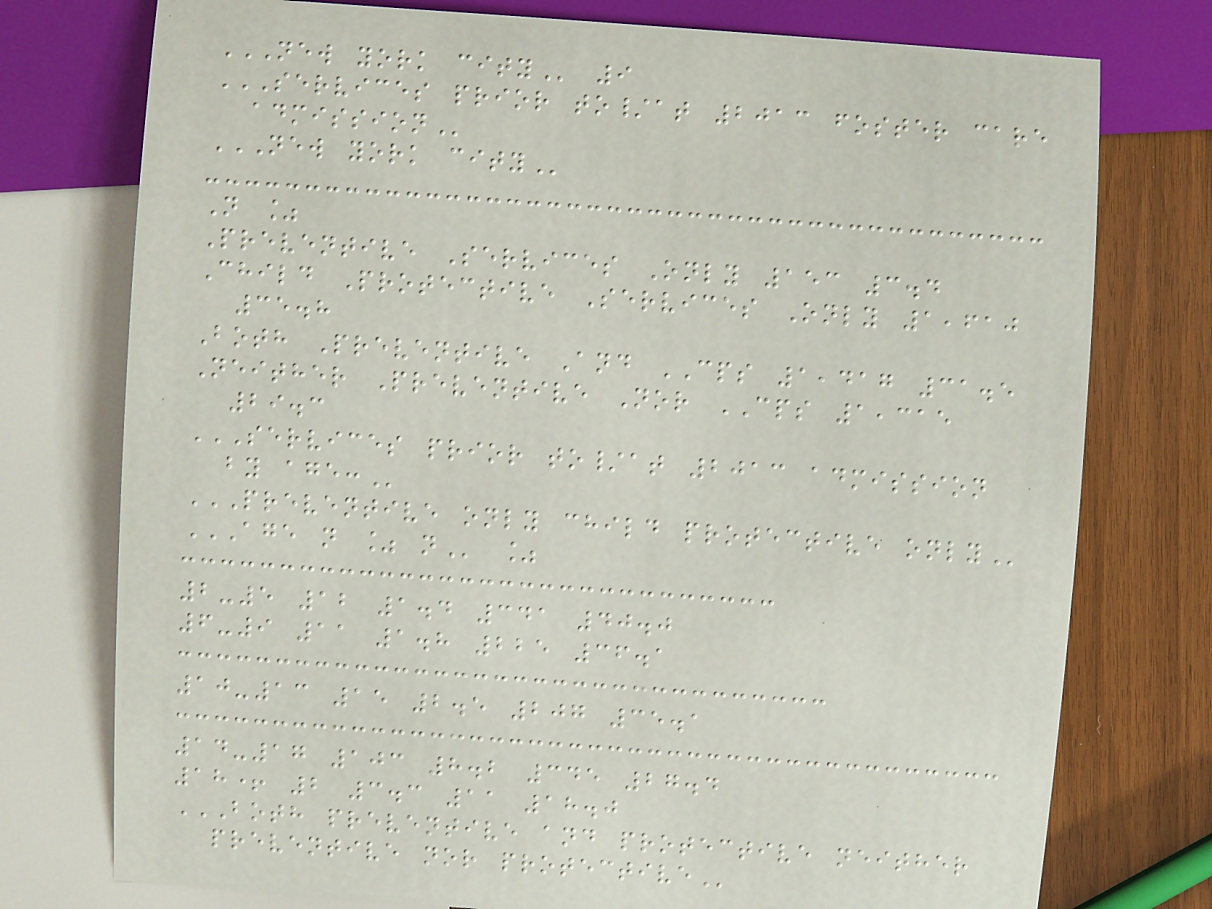NEW YORK CITY 9
SERVICES PRIOR TO/AT 2013 FOSTER CARE
ADMISSION
NEW YORK CITY
N %
Preventive Services Only 153 3.4
Child Protective Services Only 1,610
35.8
Both Preventive And CPS 1,417 31.5
Neither Preventive Nor CPS 1,315
29.3
SERVICES PRIOR TO/AT 2013 ADMISSION
BY AGE:
PREVENTIVE ONLY CHILD PROTECTIVE ONLY
AGE N % N %
2-5 12 1.4 341 40.0
6-9 11 1.8 225 36.1
10-13 15 2.5 207 35.1
14-17 103 8.2 345 27.4
18+ 2 3.3 11 18.0
BOTH PREVENTIVE AND PROTECTIVE NEITHER
PREVENTIVE NOR PROTECTIVE
